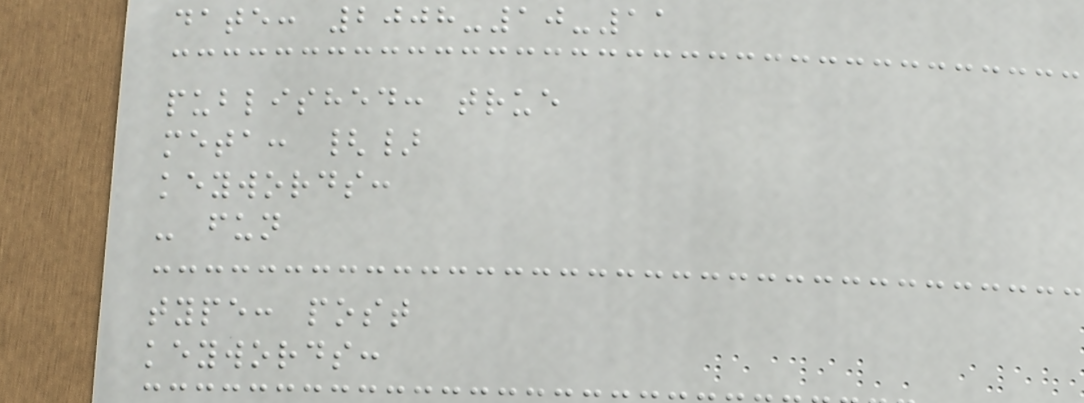date: 2008-10-11
published: true
meta: {}
keywords:
- fun
type: post
keywords:
